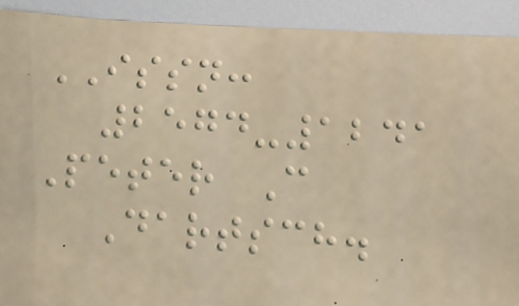ISSN:
2574-1241
Peter C
Dartsch.
